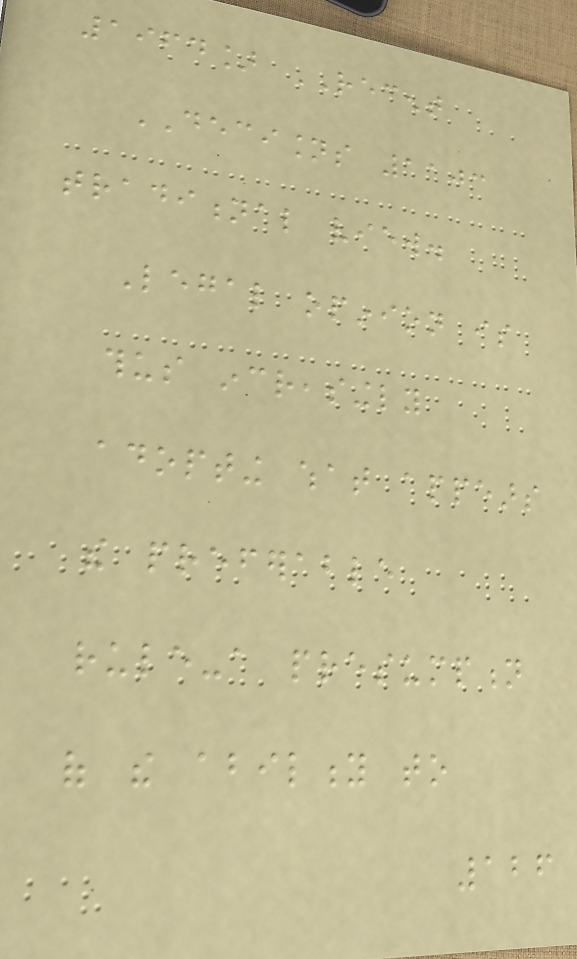1964] RECENT
DECISIONS 1103
traditional view.
Legal opinion is
thus increasingly
adopting what appears
the preferable
rule-a presumption
of the ability to
126
